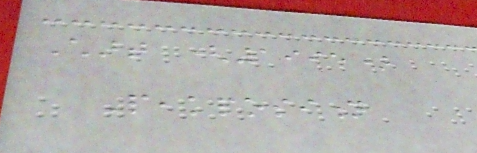Chart (1995)
Peakposition
